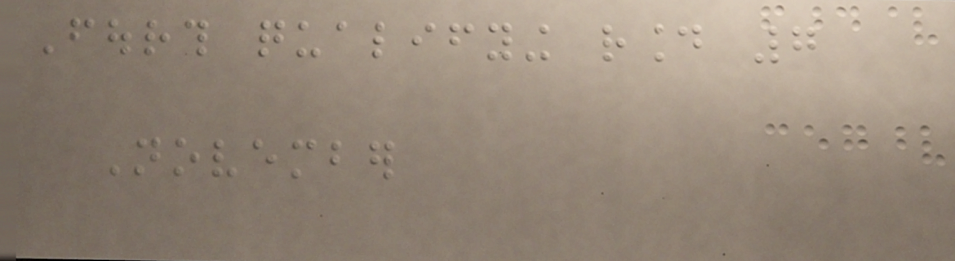Fourth qualifying round 7
November
